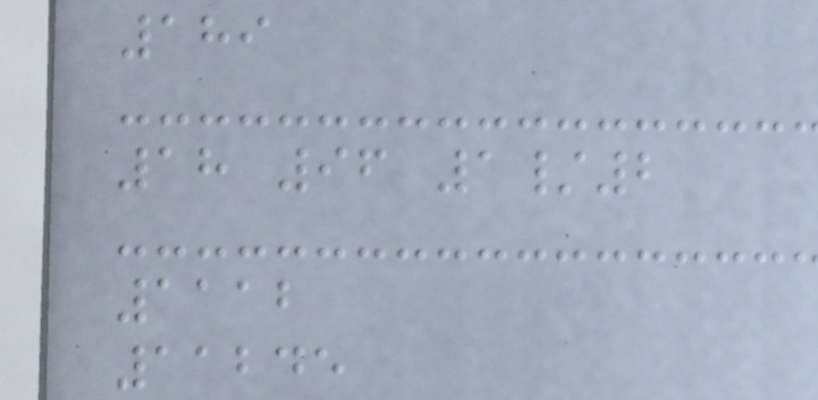189
18 96 1/2
1112
11245
